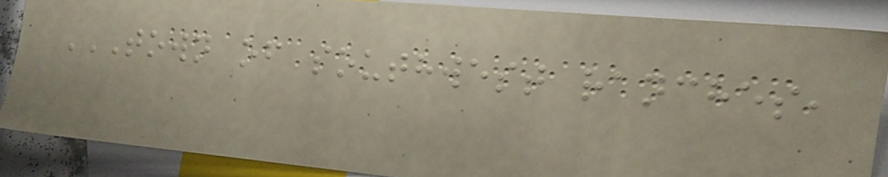TOWN OF SOUTHWEST RANCHES,
